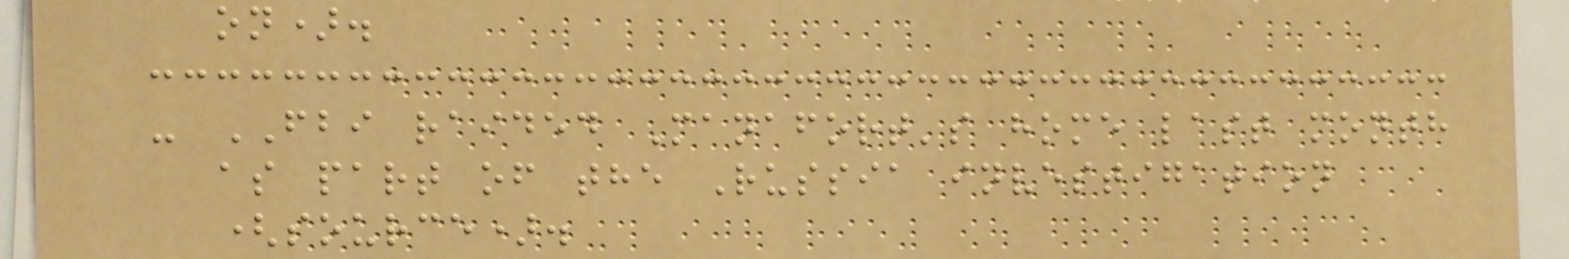on).
- FBI raided Manafort's home last month
as part of the Russia investigation
(source).
